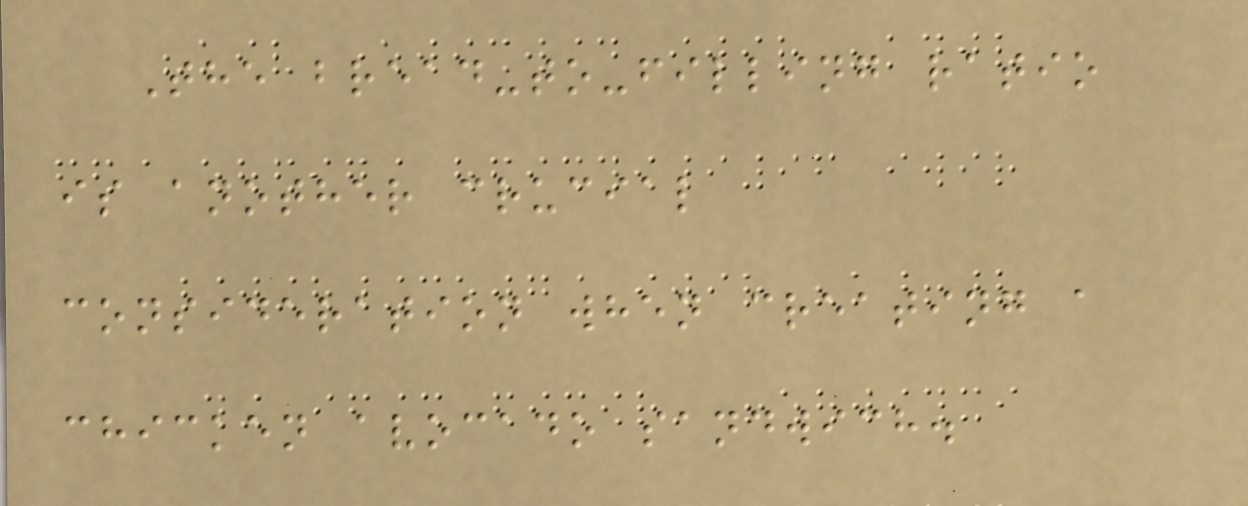The bread-to-filling ratio
is another crucial
consideration when creating a
chicken avocado sandwich.
